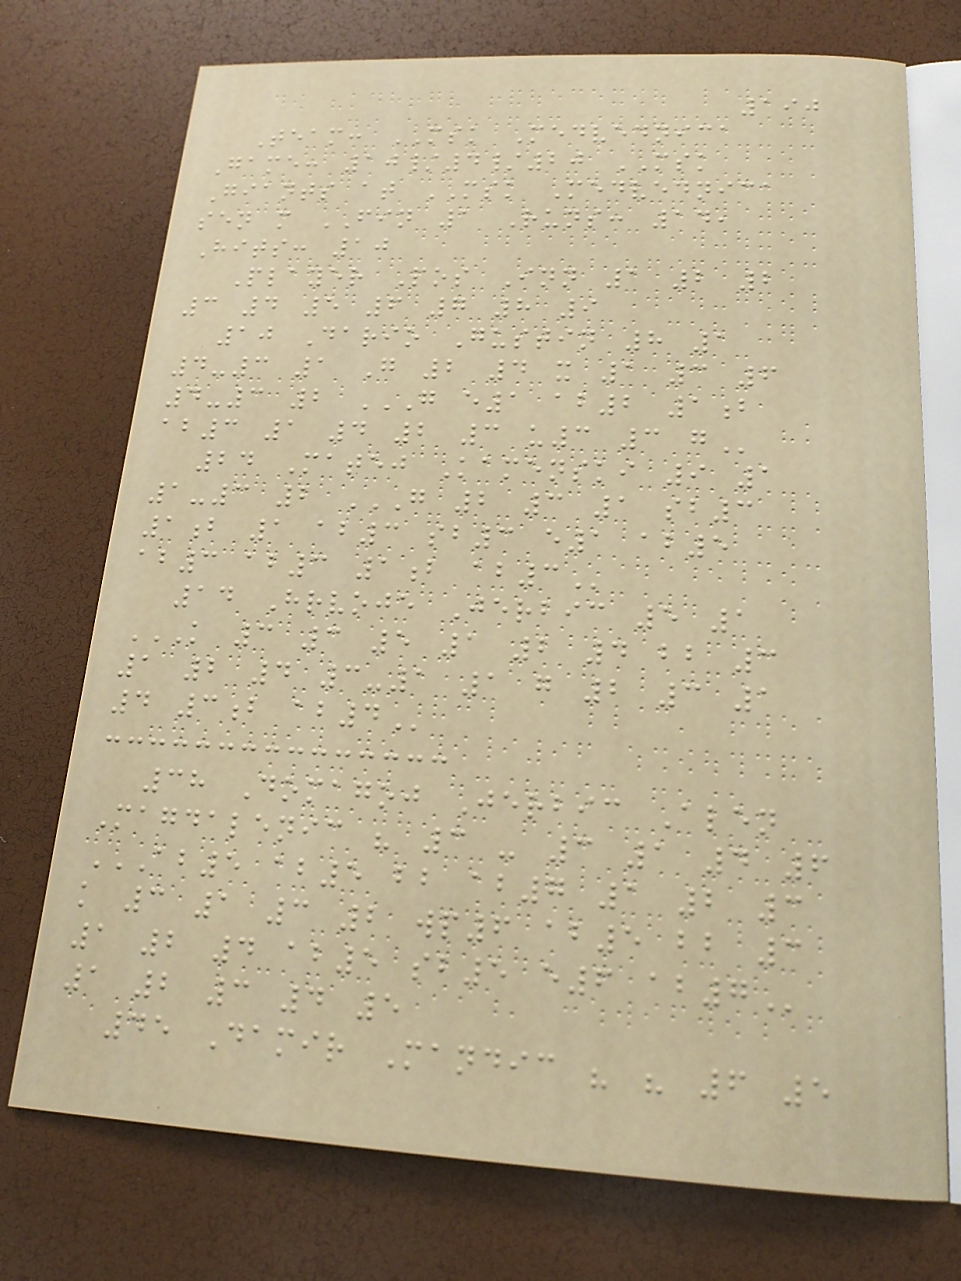190
Team: MSK Medvednica
Game: 10/4/20 MSK
Giants at MSK Medvednica
sen m FIN 1 Runs: 14,
Hits: 10
Player Pos Inn 1 2 2
3 4 5 6 7 8 9
10 Dario Gustin 8 1
4-3 1 G 2 4 x 1 3 6
4-3 2 G E1 AB2 1B
AB3 1 4 2 3 U3 3 G
24 Matej Kamenski 9 1
1-3 2 G 2 3 1 SB3
1B 1 AB3 SB3 E1 AB5
AB3 AB3 1B AB3
14 Hrvoje Jerbic 5 1
K 3 3 5 1 2 4 BB 3
1 2 4 3-1 1 G 2 3 1
4 3B AB4
38 Domagoj Jerbic Alen
Magdalenic " 3 - 3 1 4 6
AB5 AB5 BB AB7 1 2 3
K 3 1 3 2 WP6 AB5 BB 3
1 2 4 AB5 SB5 E6 AB7
1 2 3 4 5
45 Damir Mandic " " 6 5
